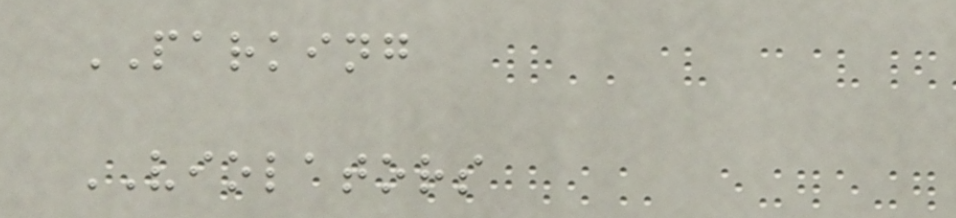PARKING
VIOLATORS
